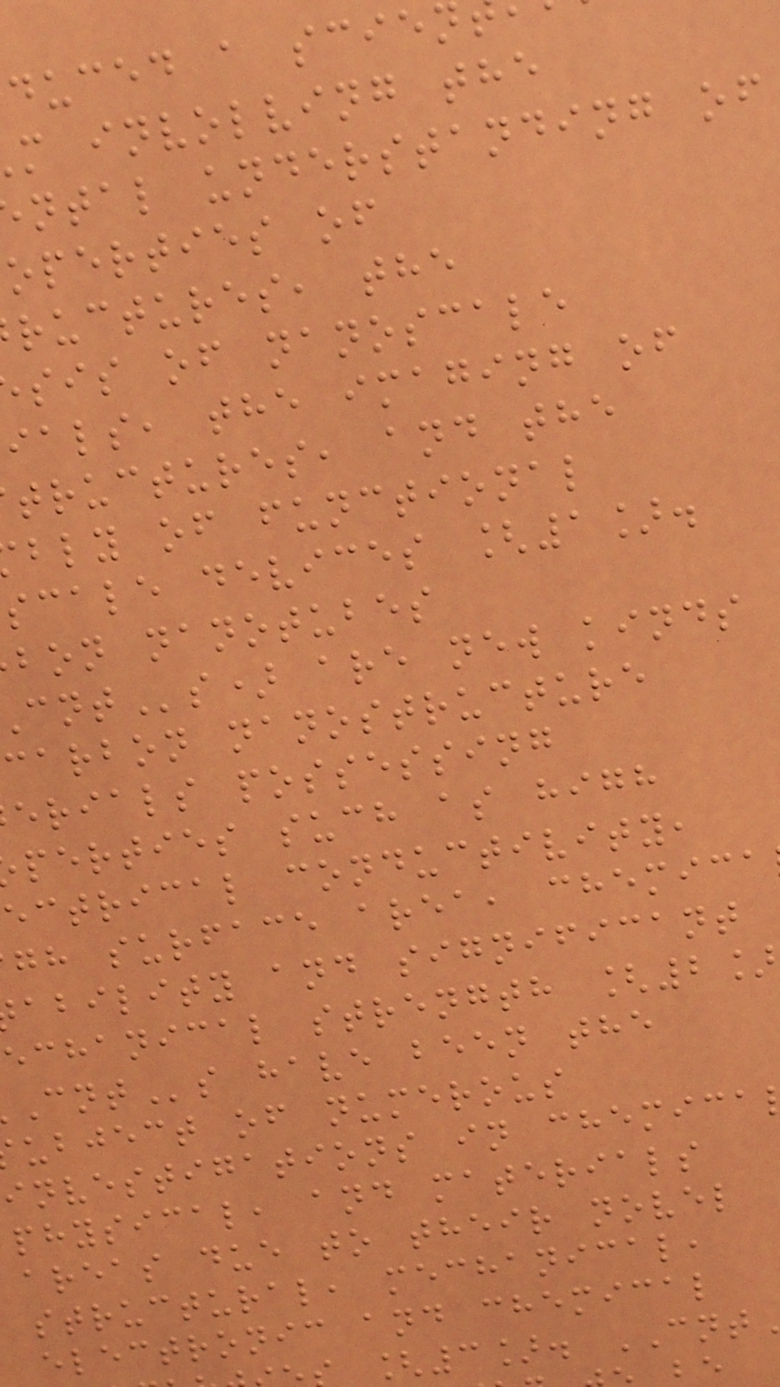duced a scien
m involving the
ntal understanding of
operties of
ructures, the
sis of nanoscale
ials, the imaging of
tructures, and the
bly of functional
scale devices [1].
bon nanotubes
s) are new kinds
carbon nanostructure
erials possessing
perties such as high
ectrical conductivity,
gh surface area, chemica
ability and significant
echanical strength [2]
s have been the
ubject of numerous
investigations in chemica
physical, and materials
areas due to their novel
structural, mechanical,
electronic and chemical
[3]. CNT
